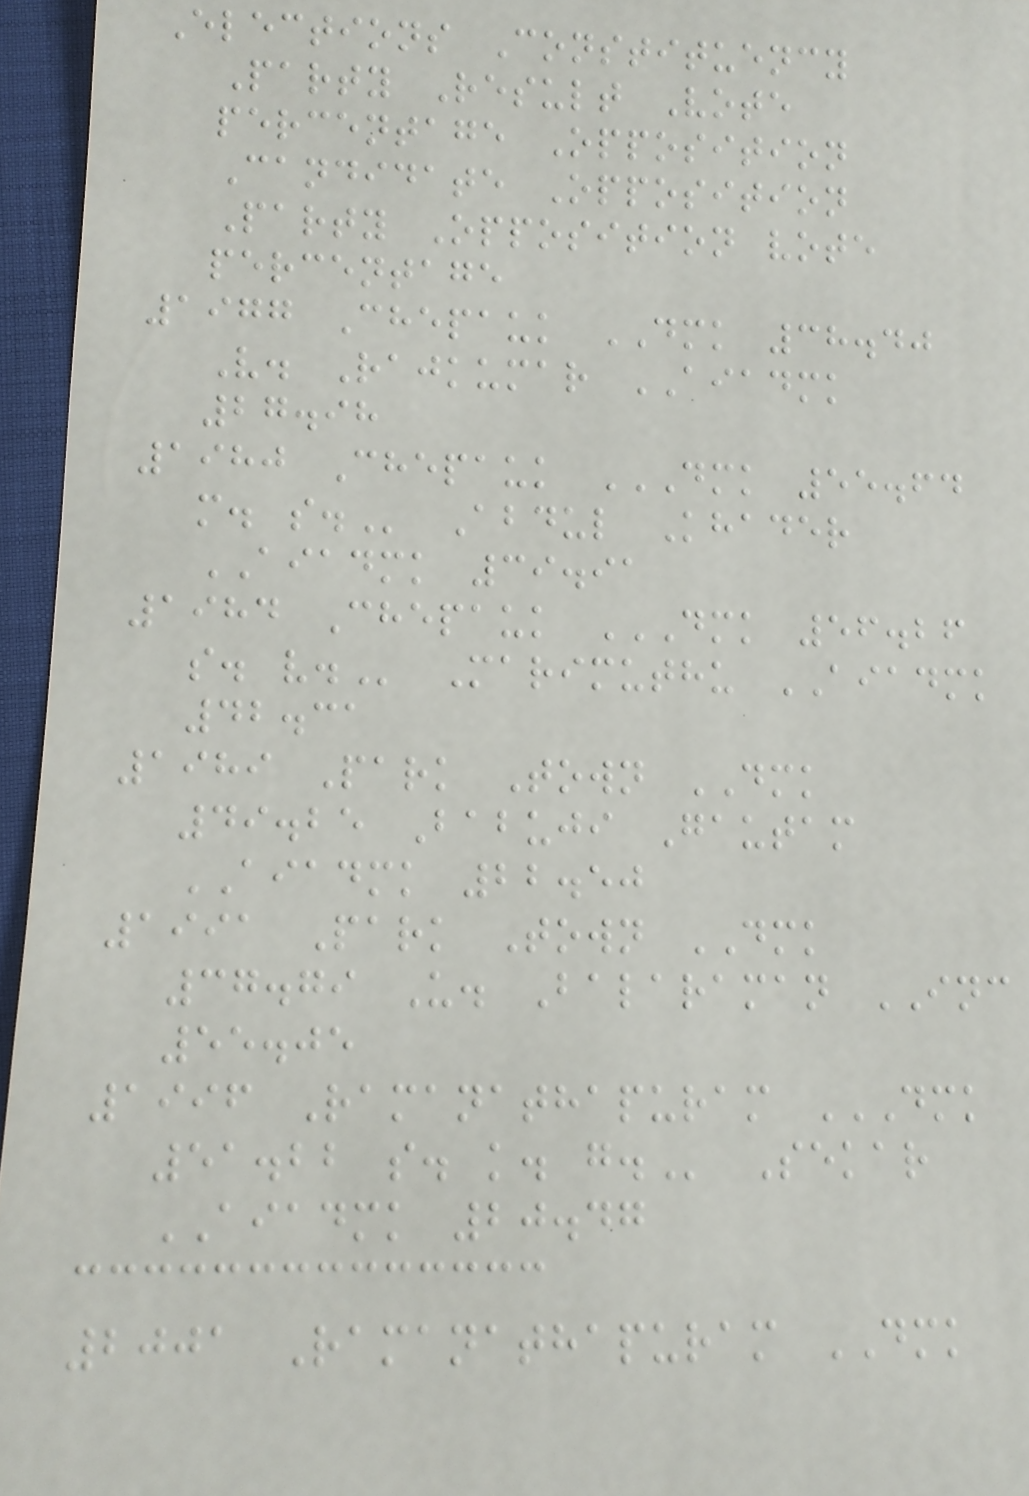Elections Constituency
Party Result Vote
percentage Opposition
Candidate Opposition
Party Opposition vote
percentage
1977 Chepauk DMK 38.40
V. Rajkumar AIADMK
27.98
1980 Chepauk DMK 55.64
M. S. Abdul Khader
AIADMK 39.91
1984 Chepauk DMK 56.26
S. V. Marimuthu AIADMK
42.31
1989 Park Town DMK
49.25 Babuji Gautam
AIADMK 22.50
1991 Park Town DMK
37.79 U. Balaraman INC
55.05
1996 Ramanathapuram DMK
51.22 S. K. G. Sekar
AIADMK 20.47
2001 Ramanathapuram DMK
